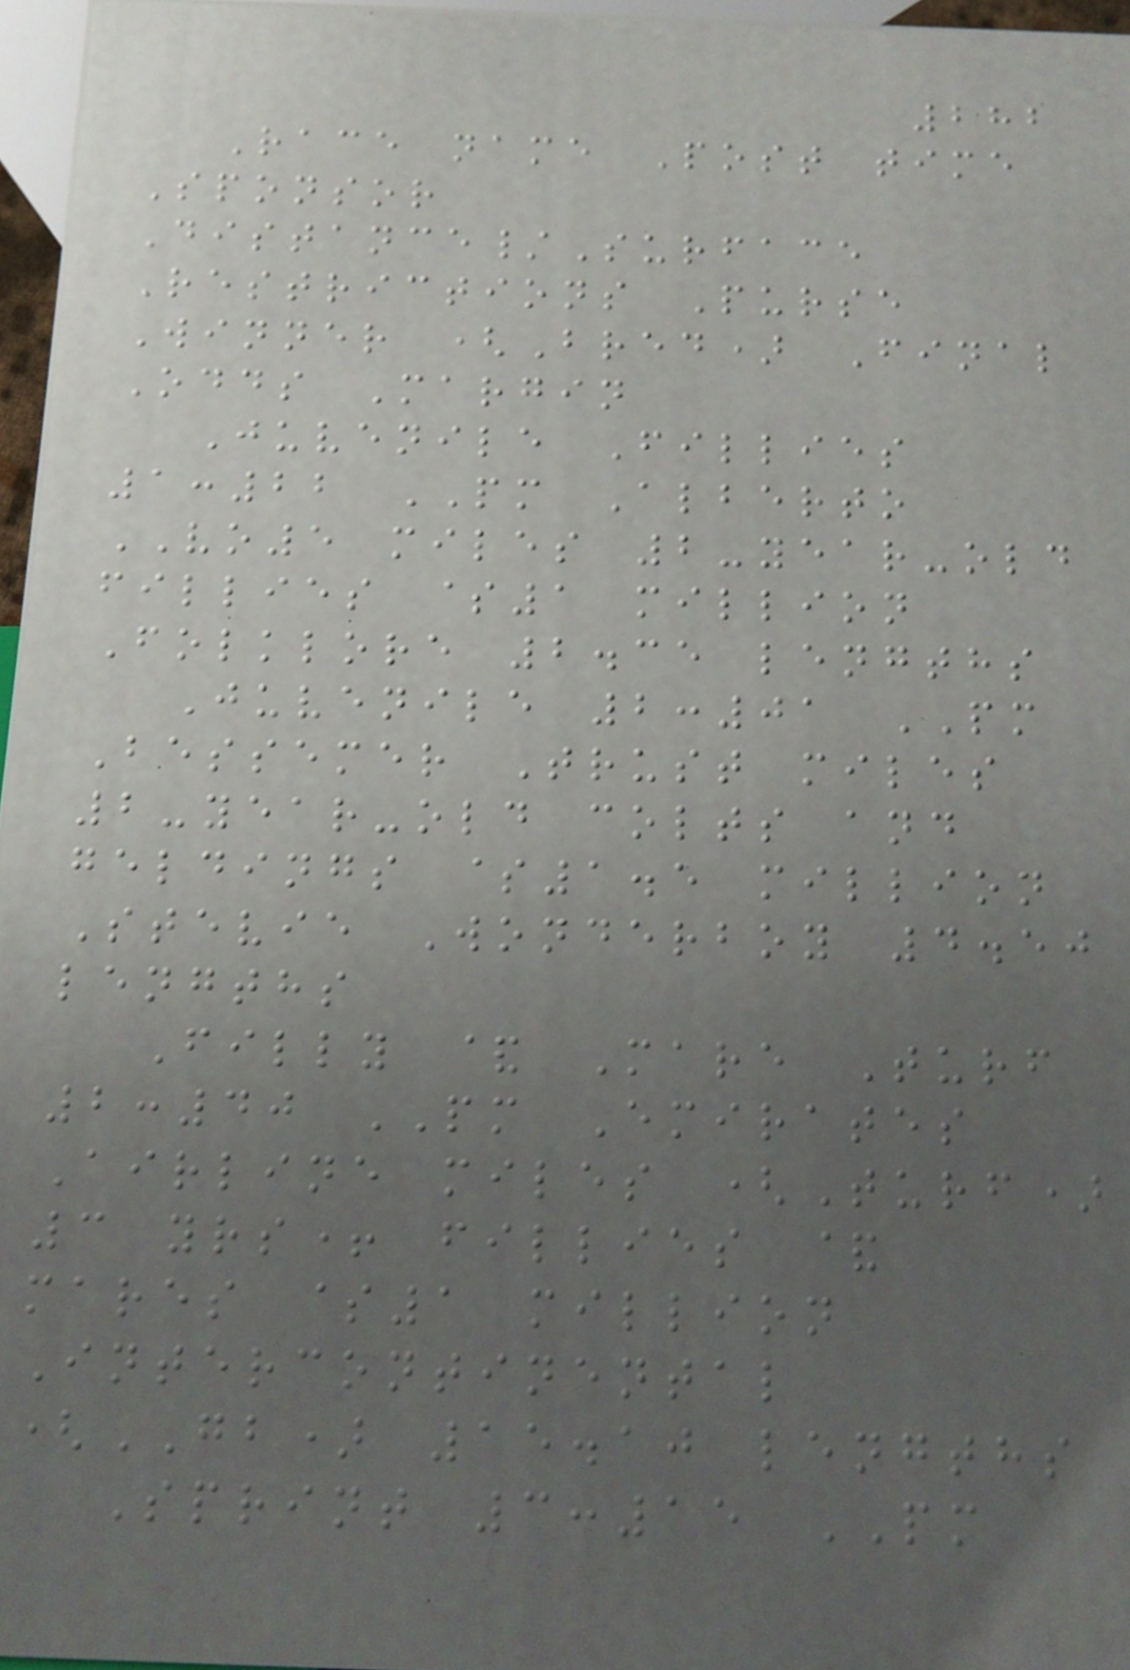282
Race name Post time
Sponsor
Distance/Surface
Restrictions Purse
Winner (Bred) Final
Odds Margin
Juvenile Fillies
1:22 PM Alberto
VO5 miles 2-year-old
fillies $1 million
Folklore 2.35 lengths
Juvenile 2:01 PM
Bessemer Trust miles
2-year-old colts and
geldings $1.5 million
Stevie Wonderboy 4.50
lengths
Filly & Mare Turf
2:40 PM Emirates
Airline miles (Turf)
3 yrs+ fillies &
mares $1 million
Intercontinental
(GB) 15.10 lengths
Sprint 3:15 PM
